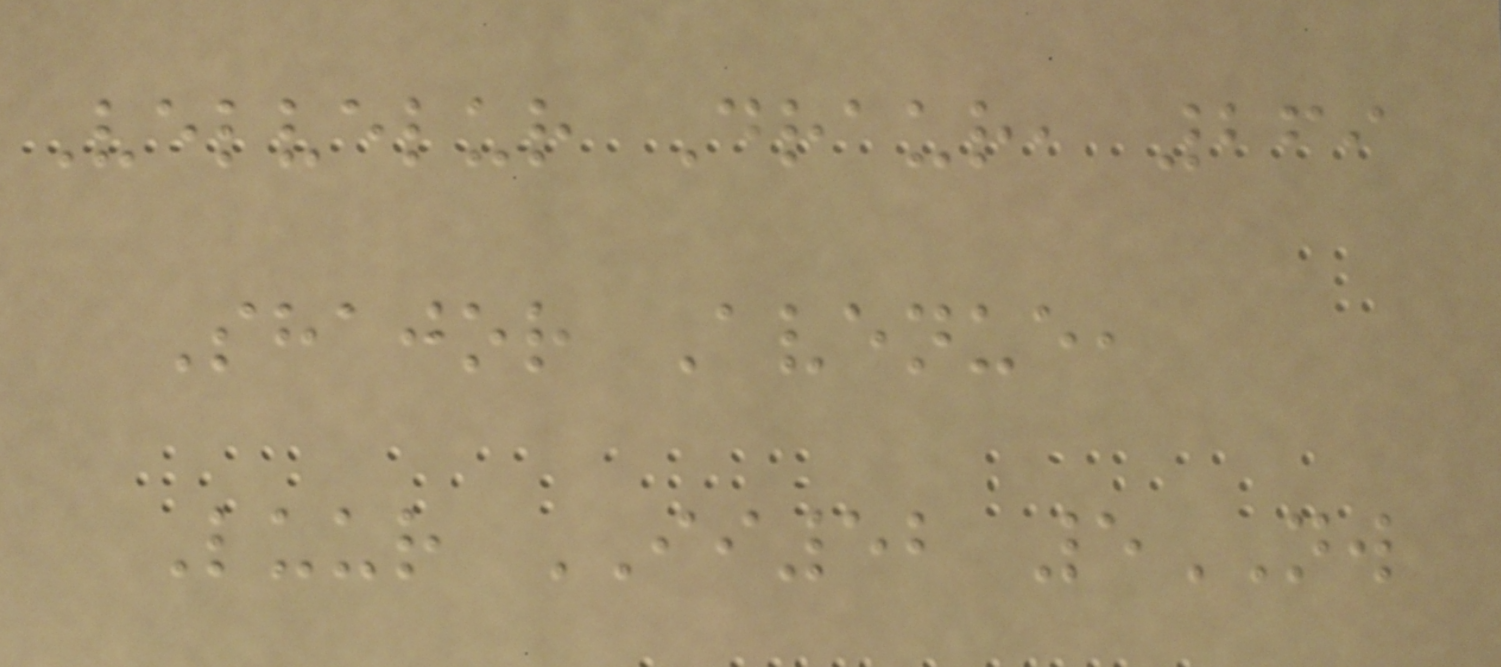Velvelur Draur, 269
Shajor Avenue,
Luur II52 5NW
